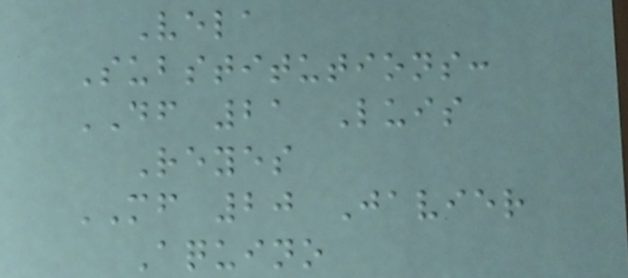Vela
Substitutions:
DF 21 Luis
Reyes
MF 20 Javier
Aquino
